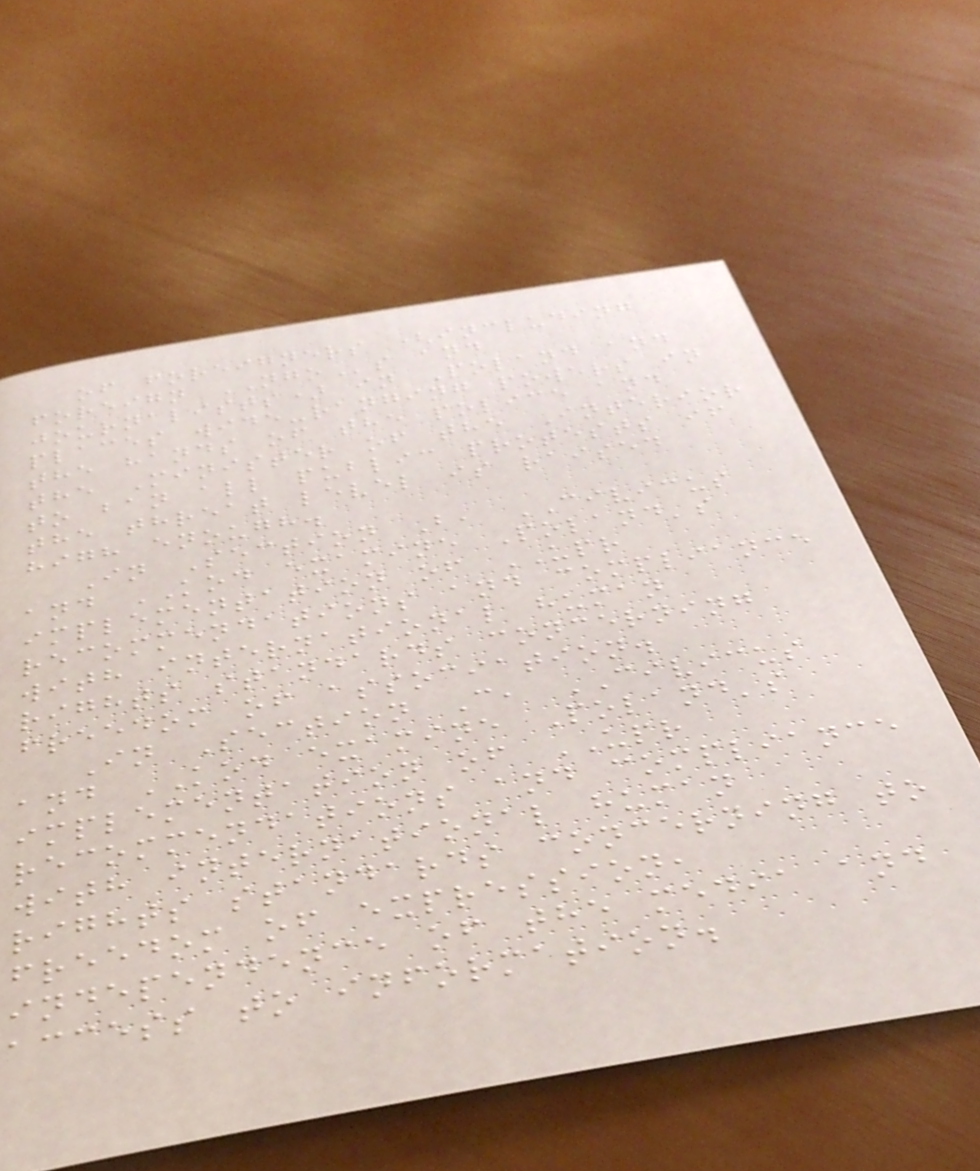of foreigners (including
foreign NGOs and
journalists) in Poland and
places wide-ranging powers in
the hands of the police and
the Minister of the Interior
to ban all public protests if
the threat level is raised
high enough.
In Section B, CIVICUS
and KOD examine Poland's
implementation of UPR
recommendations and compliance
with international human
rights standards concerning
freedom of association.
In Section C, CIVICUS
and KOD examine Poland's
implementation of UPR
recommendations and compliance
with international human
rights standards concerning to
freedom of expression,
independence of the media and
access to information.
